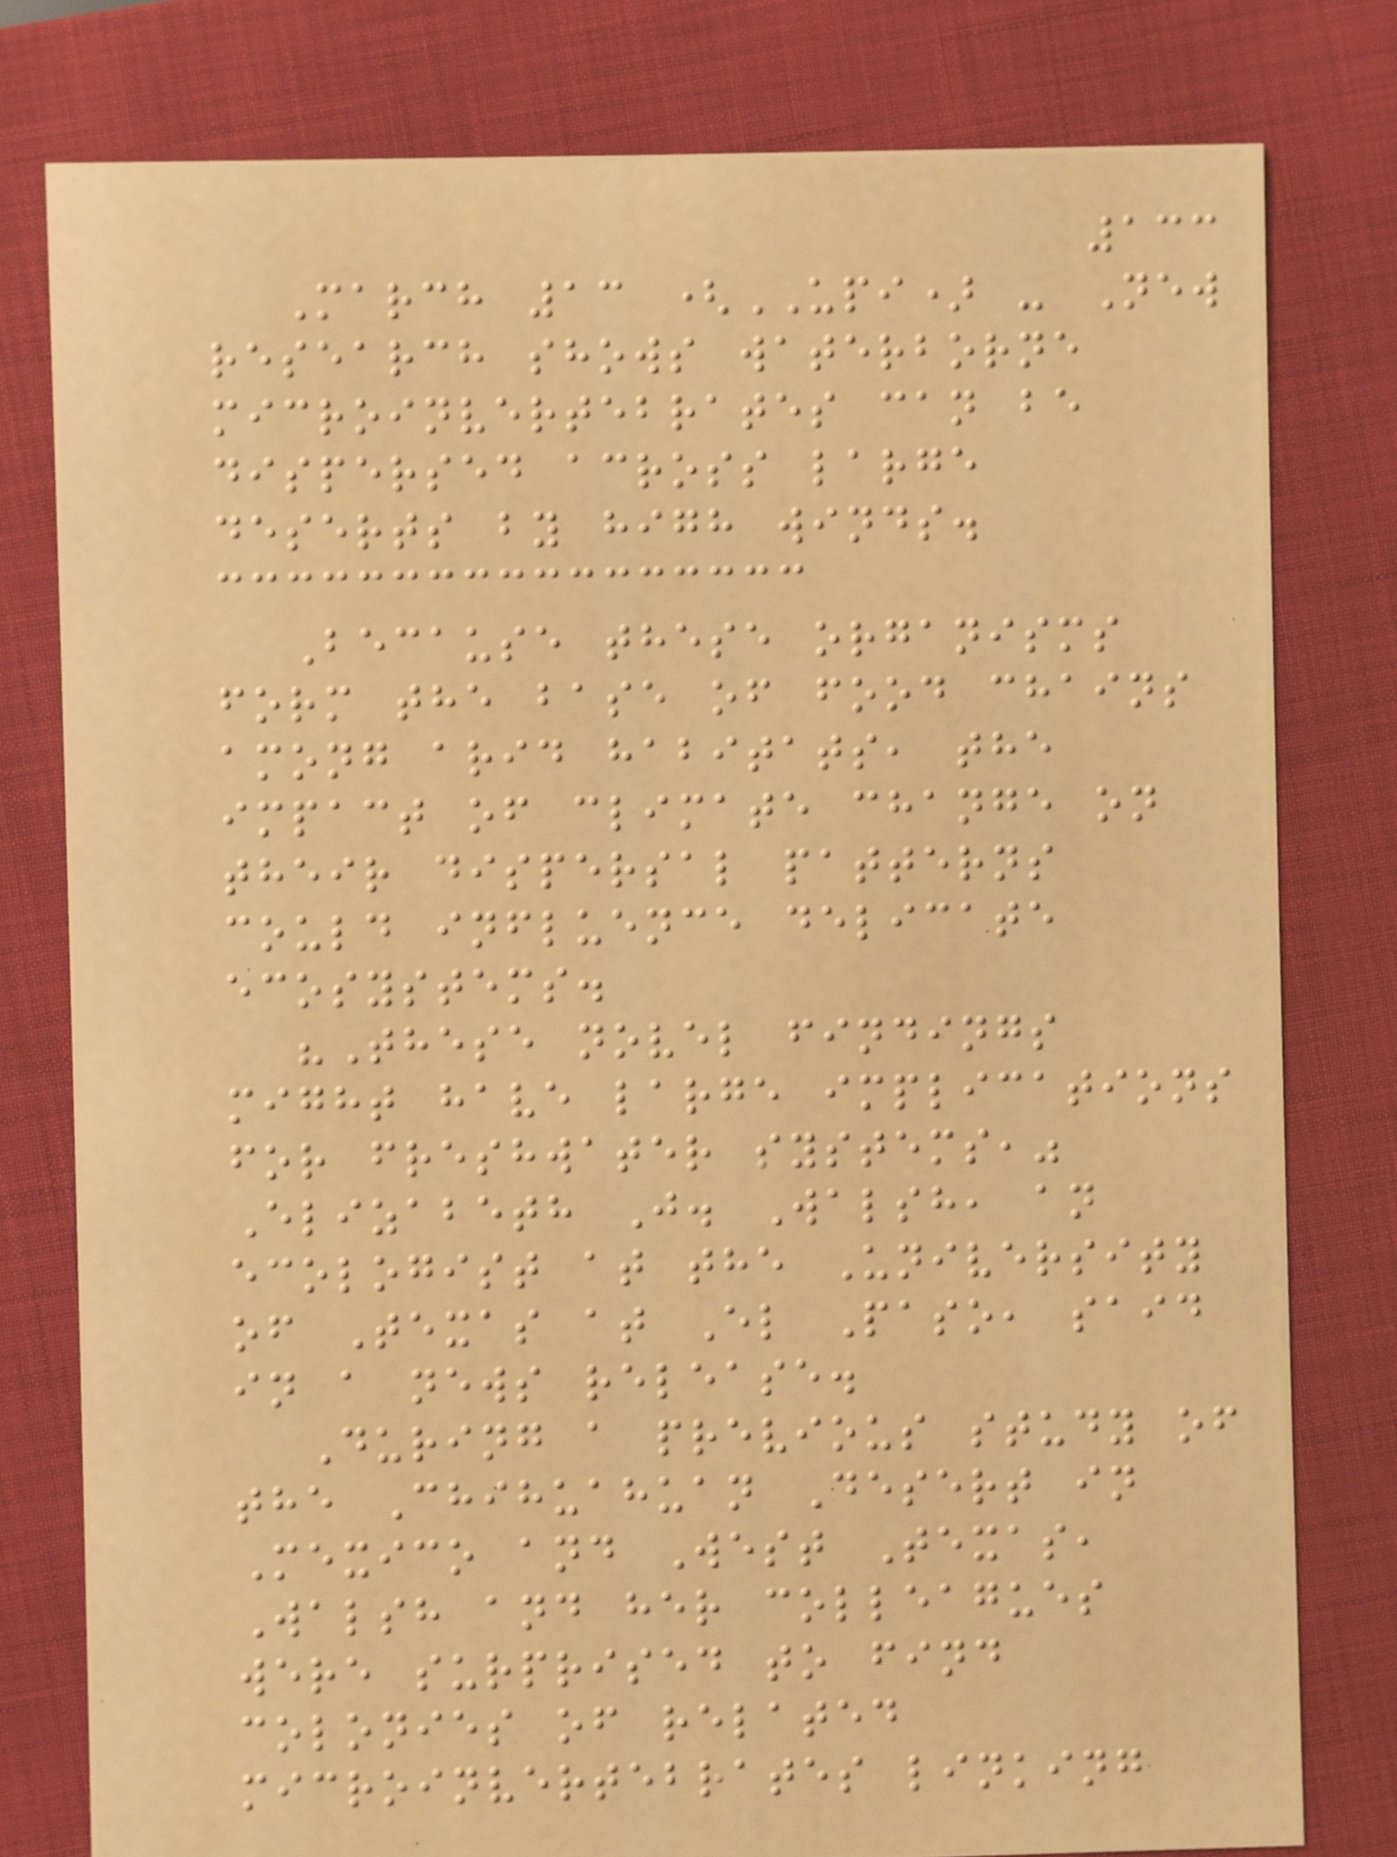133
March 13 (UPI) - New
research shows waterborne
microinvertebrates can be
dispersed across large
deserts by high winds.
Because these organisms
form the base of food chains
among arid habitats, the
impact of climate change on
their dispersal patterns
could influence delicate
ecosystems.
"These novel findings
might have large implications
for freshwater systems,"
Elizabeth J. Walsh, an
ecologist at the University
of Texas at El Paso, said
in a news release.
During a previous study of
the Chihuahuan Desert in
Mexico and West Texas,
Walsh and her colleagues
were surprised to find
colonies of related
microinvertebrates linking
